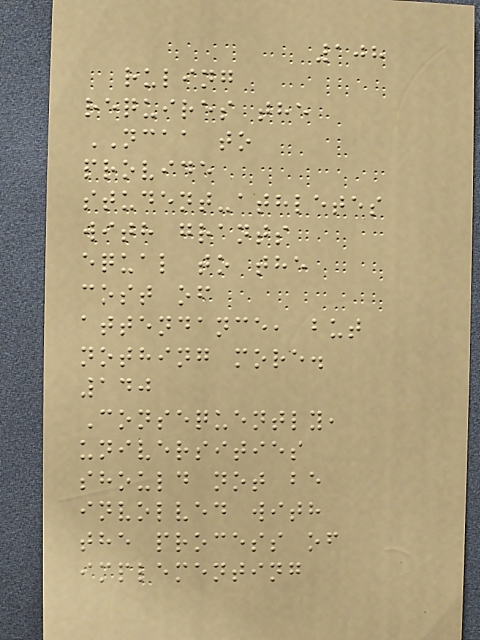108
ruling
requires the
NCAA to
provide
student-athletes
with grants
equal to the
cost of
attendance, but
nothing more.
140
Consequently,
universities
should not be
involved with
the process of
implementing
